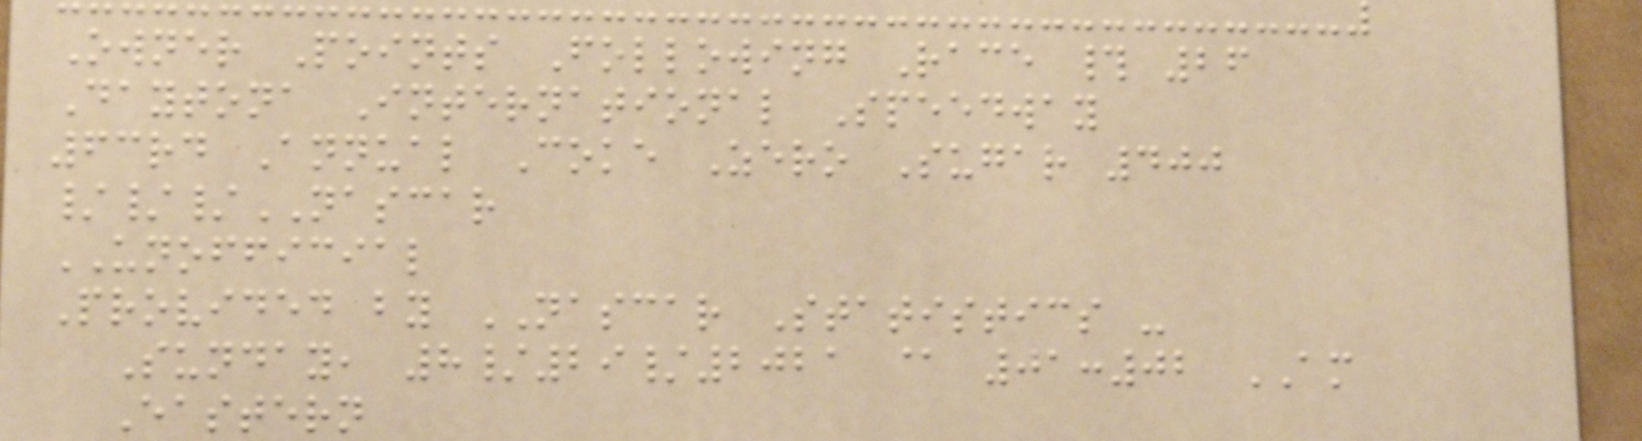Owner Points Following Race # 26
Daytona International Speedway
63rd Annual Coke Zero Sugar 400
///NASCAR
UNOFFICIAL
Provided by NASCAR Statistics -
Sunday, 8/29/2021 @ 01:02 AM
Eastern
